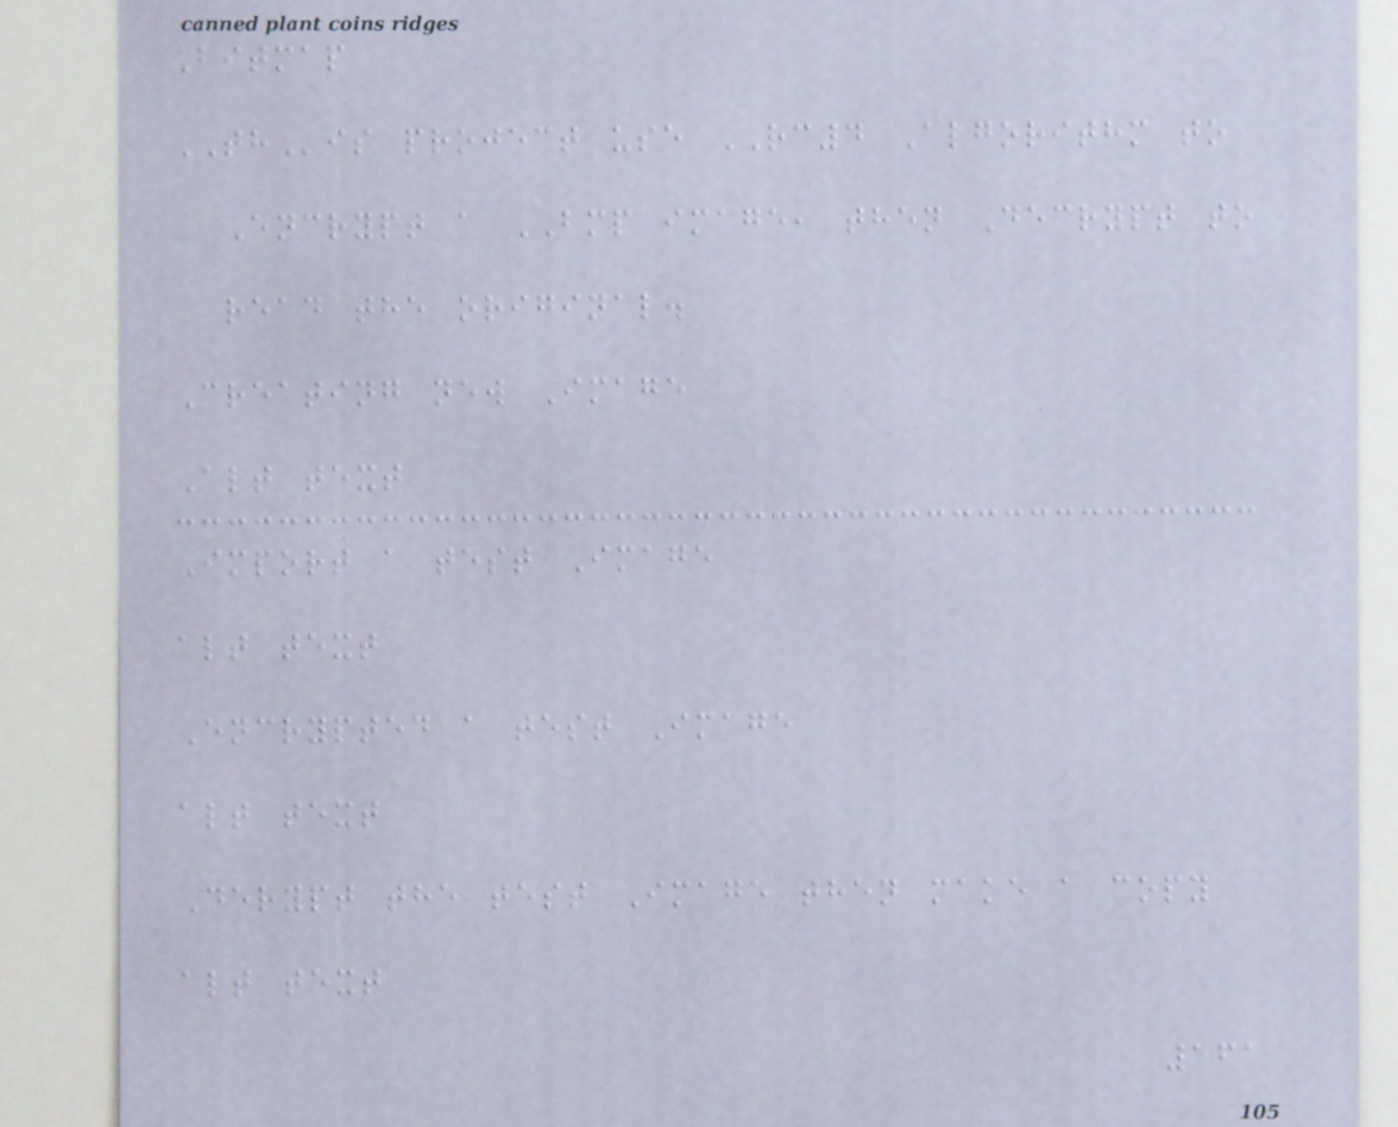Bitmap
THis project use RC4 Algorithm to
Encrypt a BMP image, then Decrypt to
read the original.
Creating new Image
Alt text
Import a test Image
alt text
Encrypted a test Image
alt text
Derypt the test Image then make a copy
alt text
161
